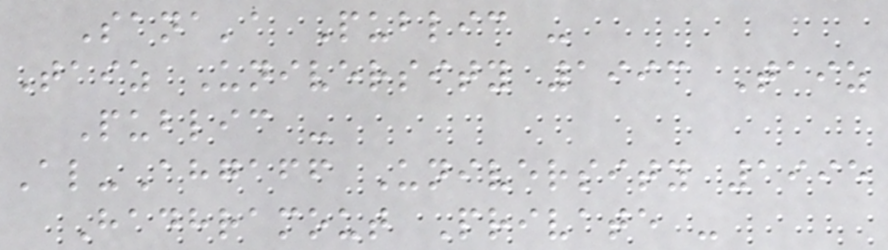Sana'a Public -
Taiz University 1993 Taiz
Public -
Al-Ahgaff University 1995
Hadhramout Private -
